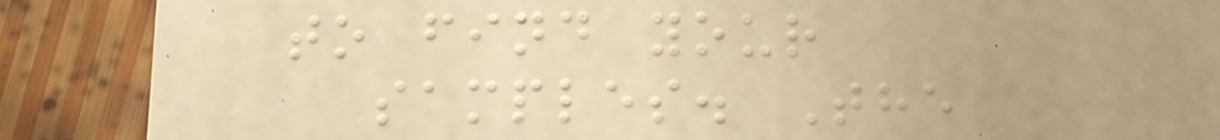to find your
samples. The
